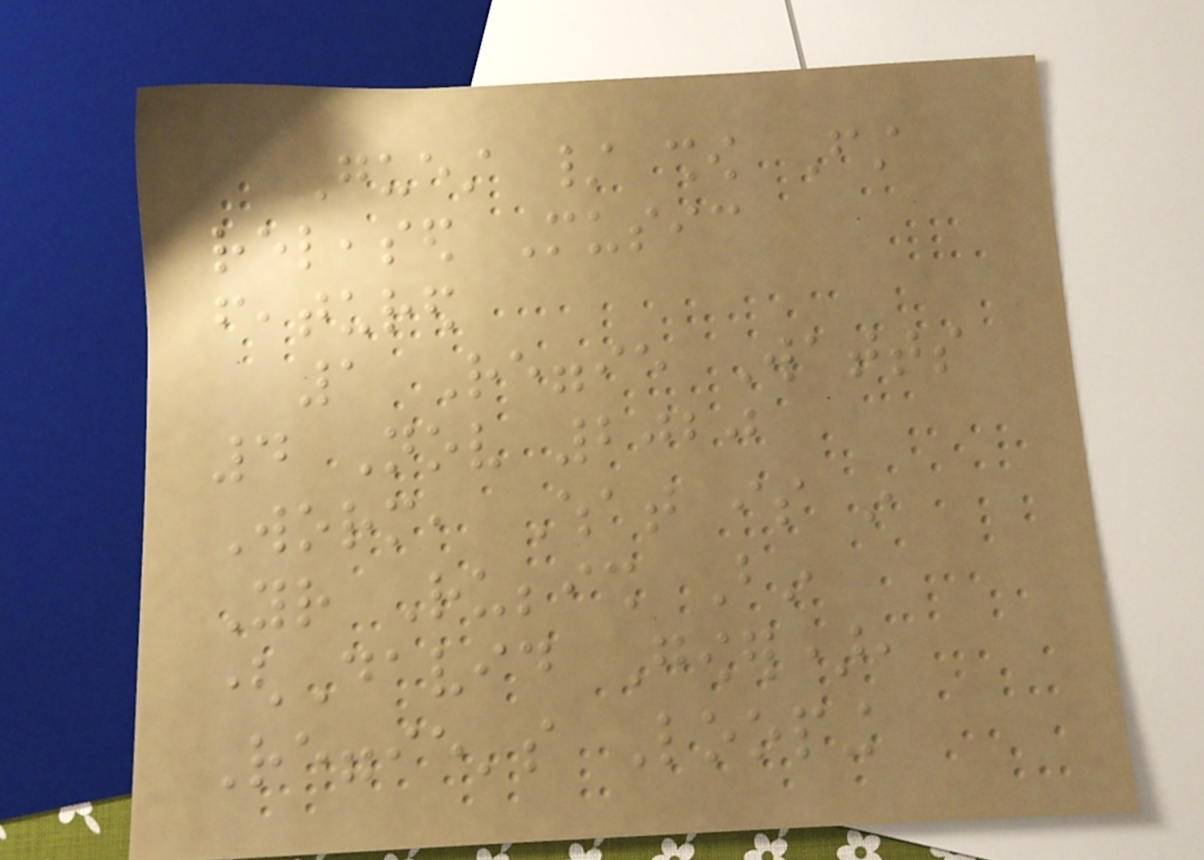Guest / show First
released Music
featured
1 Reggie Watts
4 Nov 2020
Worm, What is in
Your Rubbish Bin
(David Gower),
Reggie's Looping
